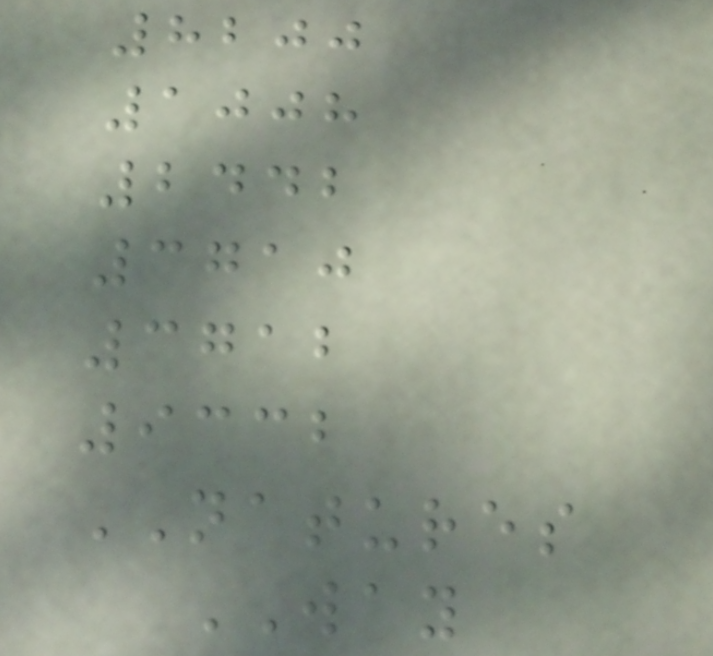8200
1008
2442
3710
3712
9332
NATURES
WAY
